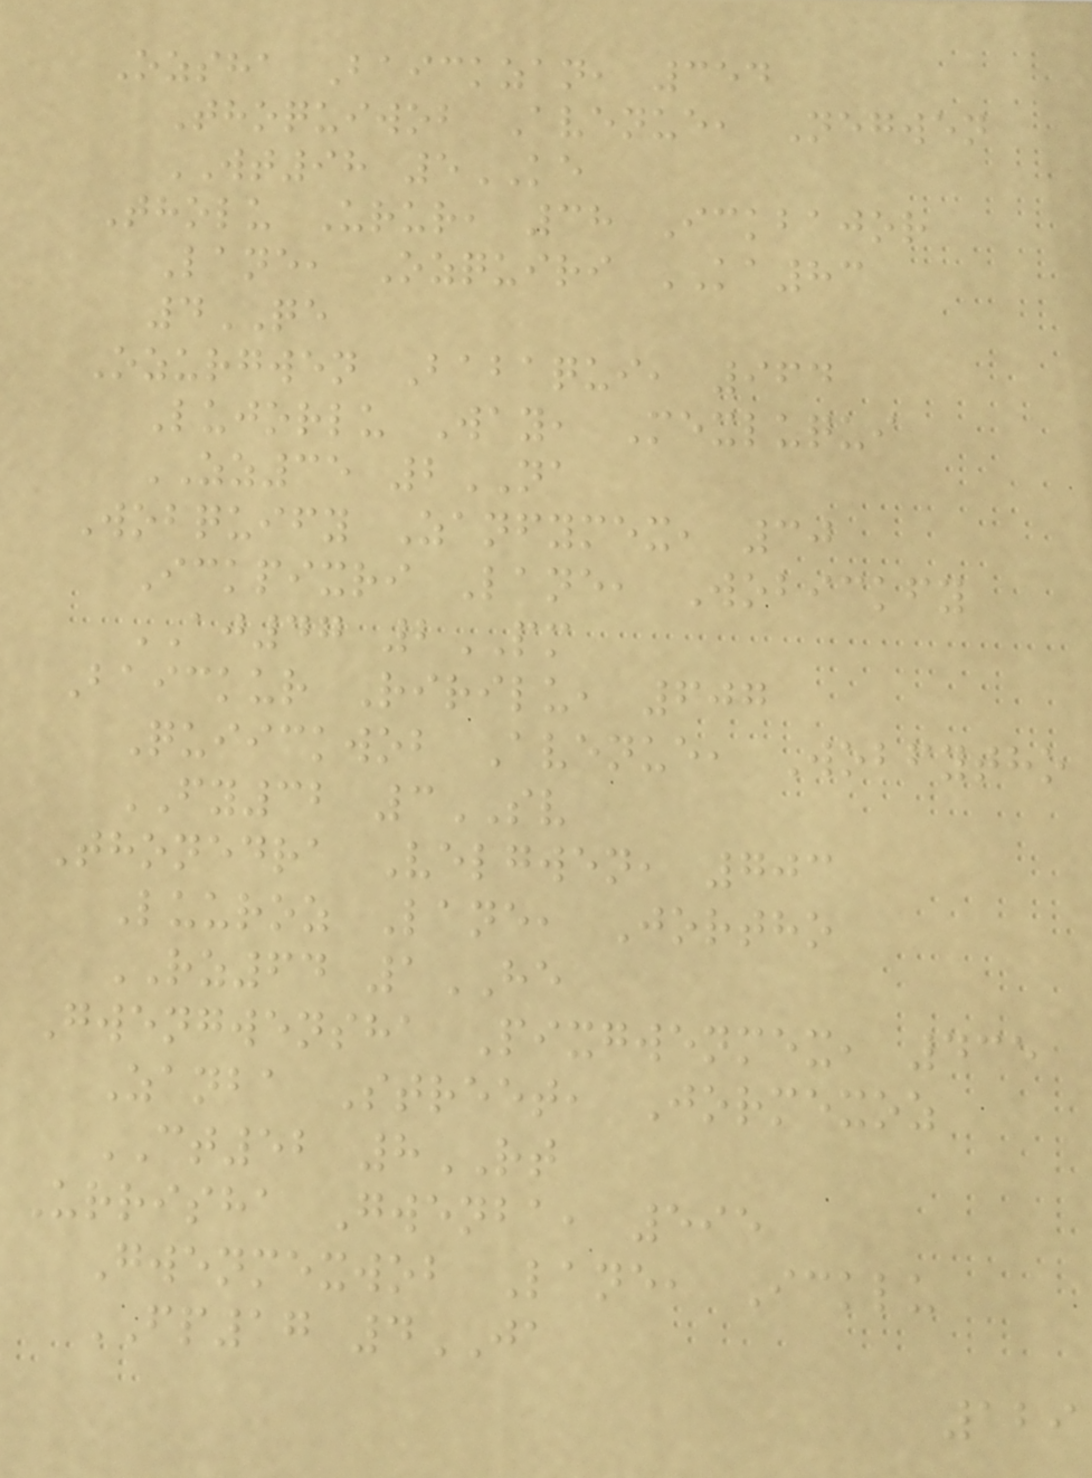Ozsha Baickzan, 354
Thoquiwob Avenue, Negwen
WT98 5KE
Tholu Urur, 38 Ickbajor
Lane, Ozquiri KA83
4QE
Ozurgwen Babaqui, 964
Lujorlu Way, Mexluqui
ZZ35 2NA
Wobquify Zanfymex, 30
Ickpixri Lane, Wobickfy
AJ47 2PM
Baickur Ririlu, 607
Quiickwob Avenue, Wobfytho
FY32 3SV
Thonedra Velgwen, 703
Luuroz Lane, Jortho
RZ64 1HE
Gwengwensha Pixgwenmex, 435
Zanba Street, Jormexoz
CT52 8RT
Urrisha Gwenba, 595
Gwenmexwob Lane, Icklu
FP17 4JA
129
